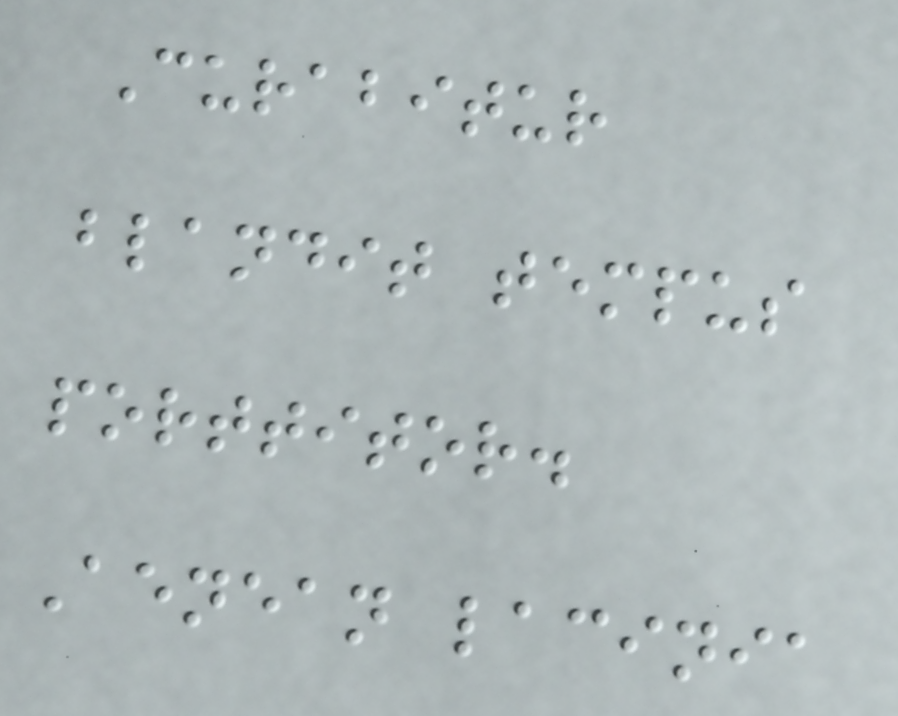Curabitur
blandit tempus
porttitor.
Aenean lacinia
